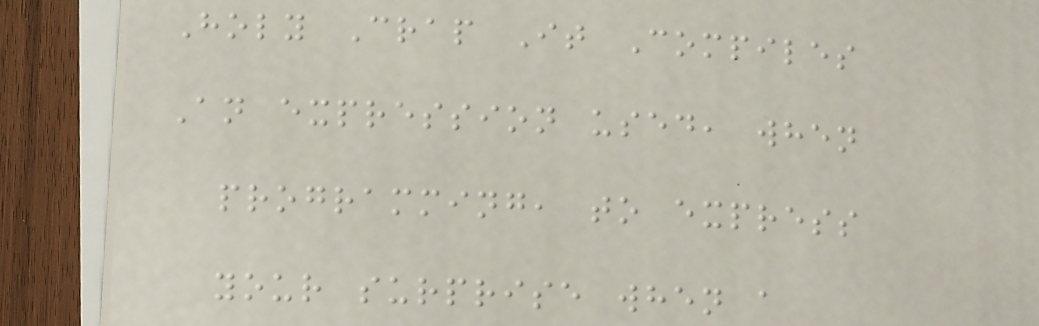Holy Crap It Compiles
An expression used, when
programming, to express
your surprise when a
